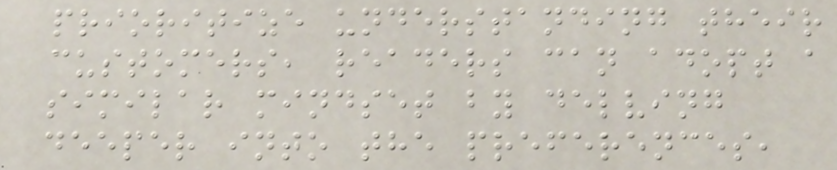prioritize understanding their
customers, readers can adopt a
similar mindset by delving
deeper into the preferences,
